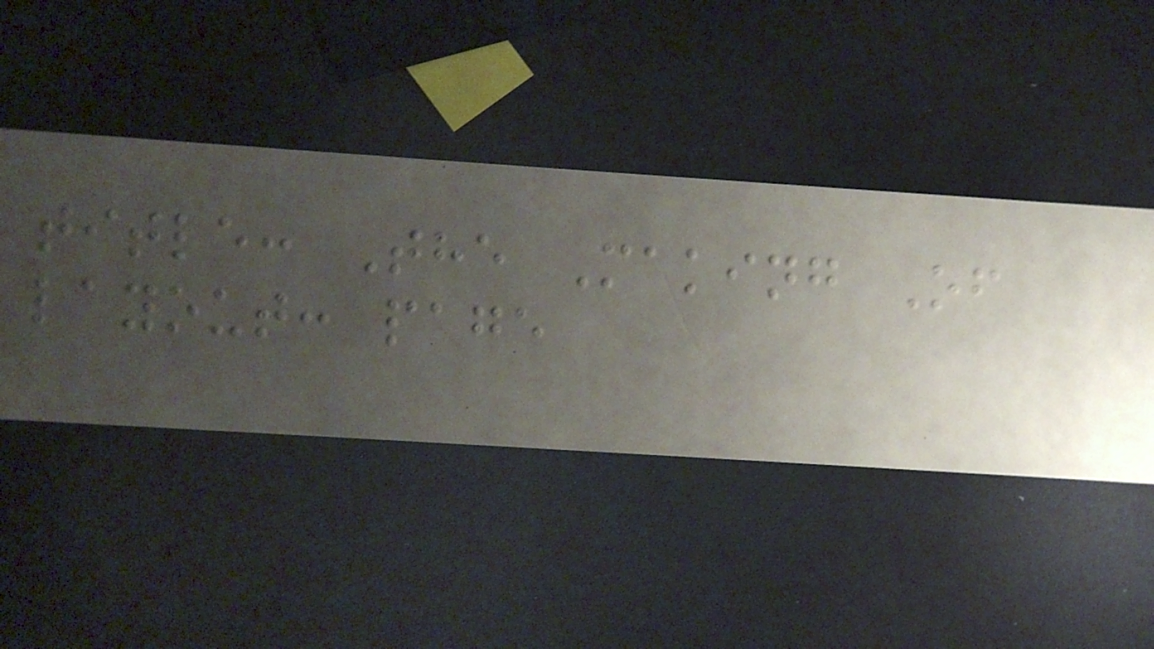title: The Making Of
layout: page
